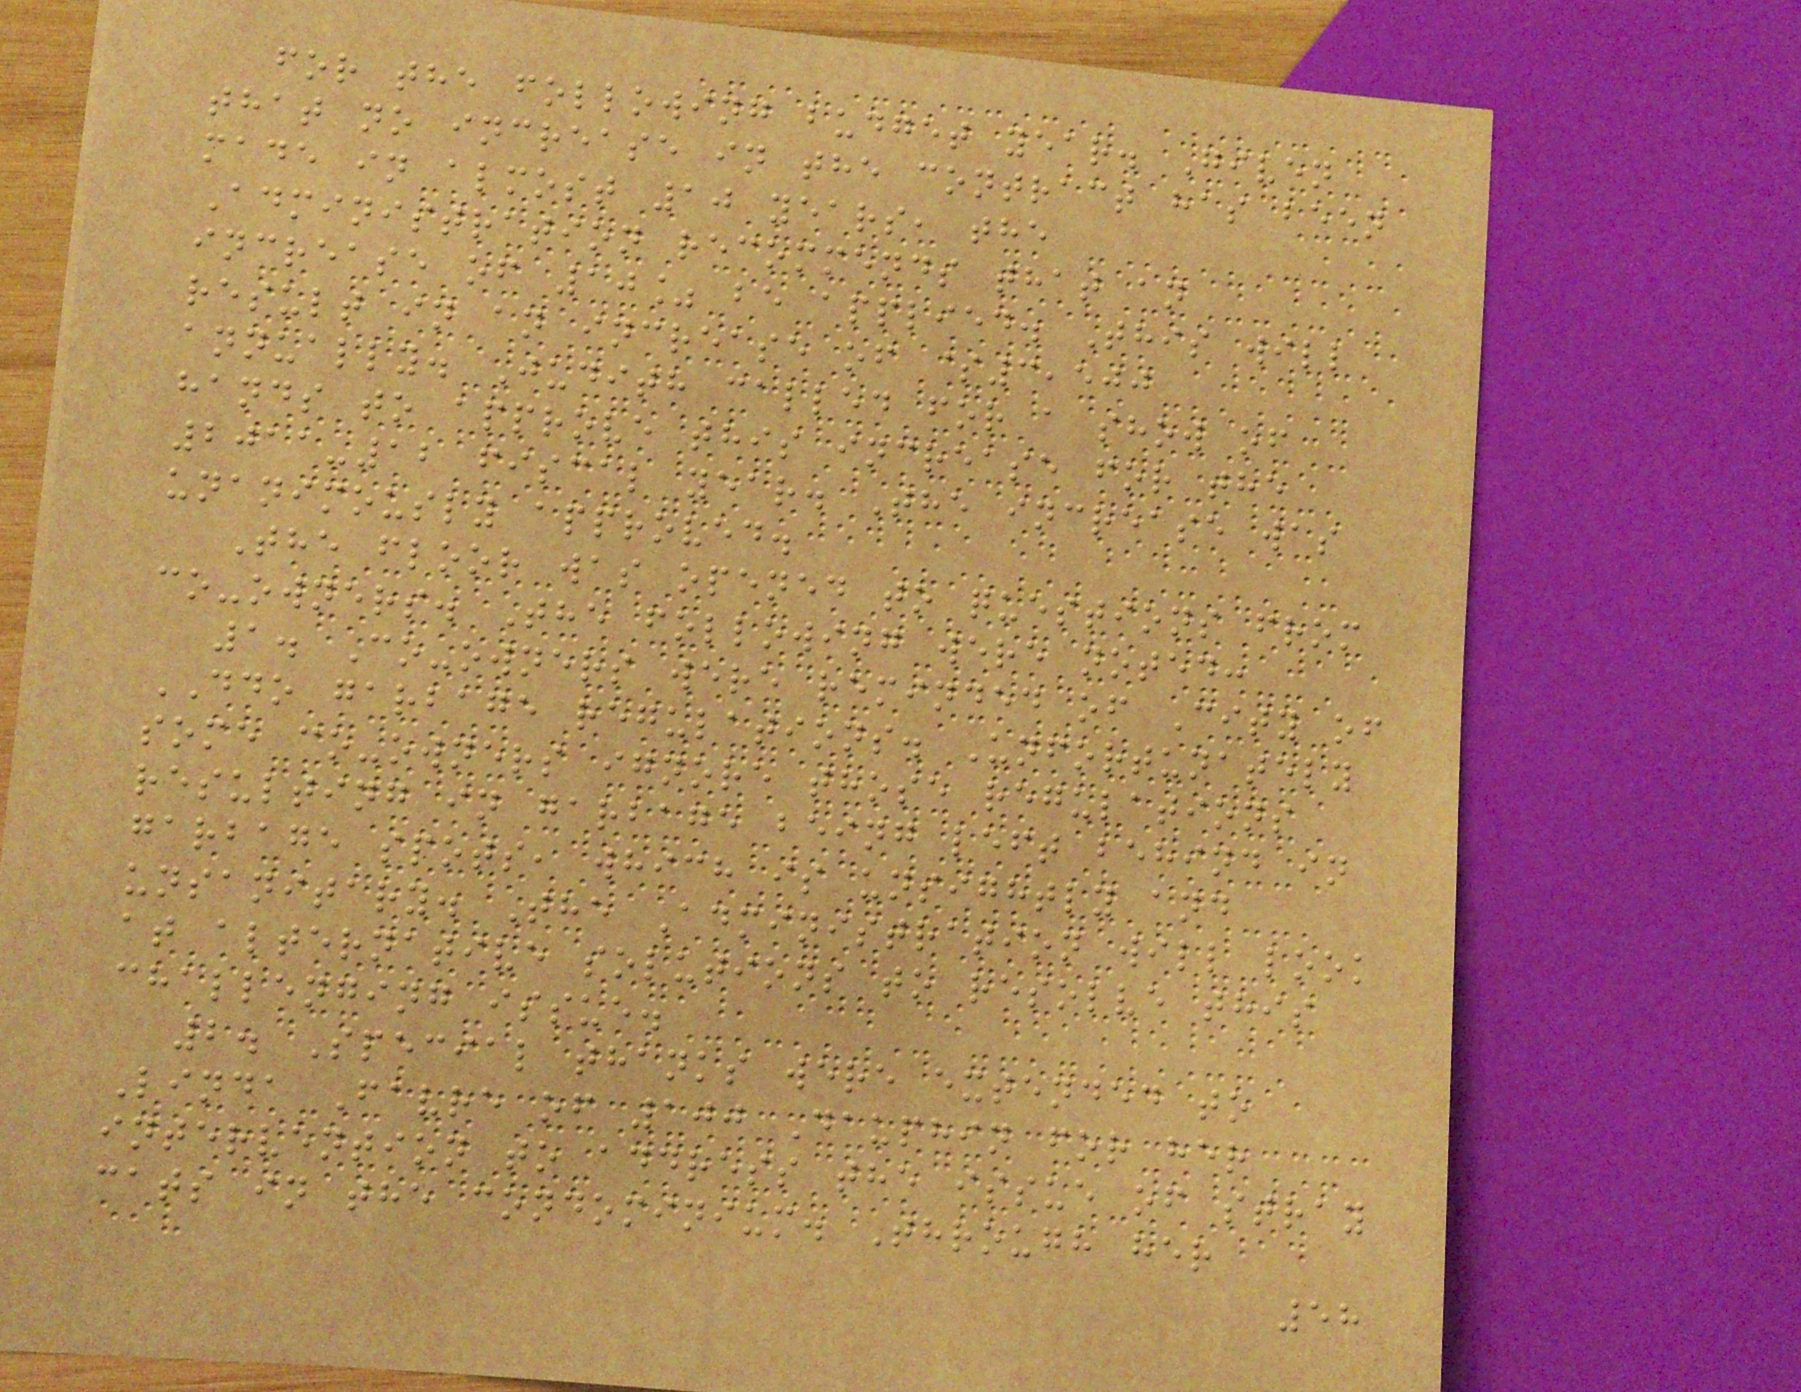for the following budget year. Given
that no increase in the contract has been
made in almost 10 years, the
Administration recommends that an
increase of 10% be applied. This will
result in an increase of $3,500
annually. Judith called for a show of
hands to approve this increase for the
2011-12 fiscal year. The increase was
unanimously approved.
The floor was opened to questions from
co-owners. The following were noted:
1. Co-owners were reminded of City of
DDO garbage regulations. Unfortunately
some co-owners ignore those regulations
resulting in garbage being left behind in
garbage spots, which is unsightly and
unsanitary. The Administration will look
at alternative solutions to resolve this
challenging issue.
2. Special thanks were extended to
Linda Favre of 100 Dauphin for her
intervention to address the issue of stray
cats in the condominium. Through her
58
